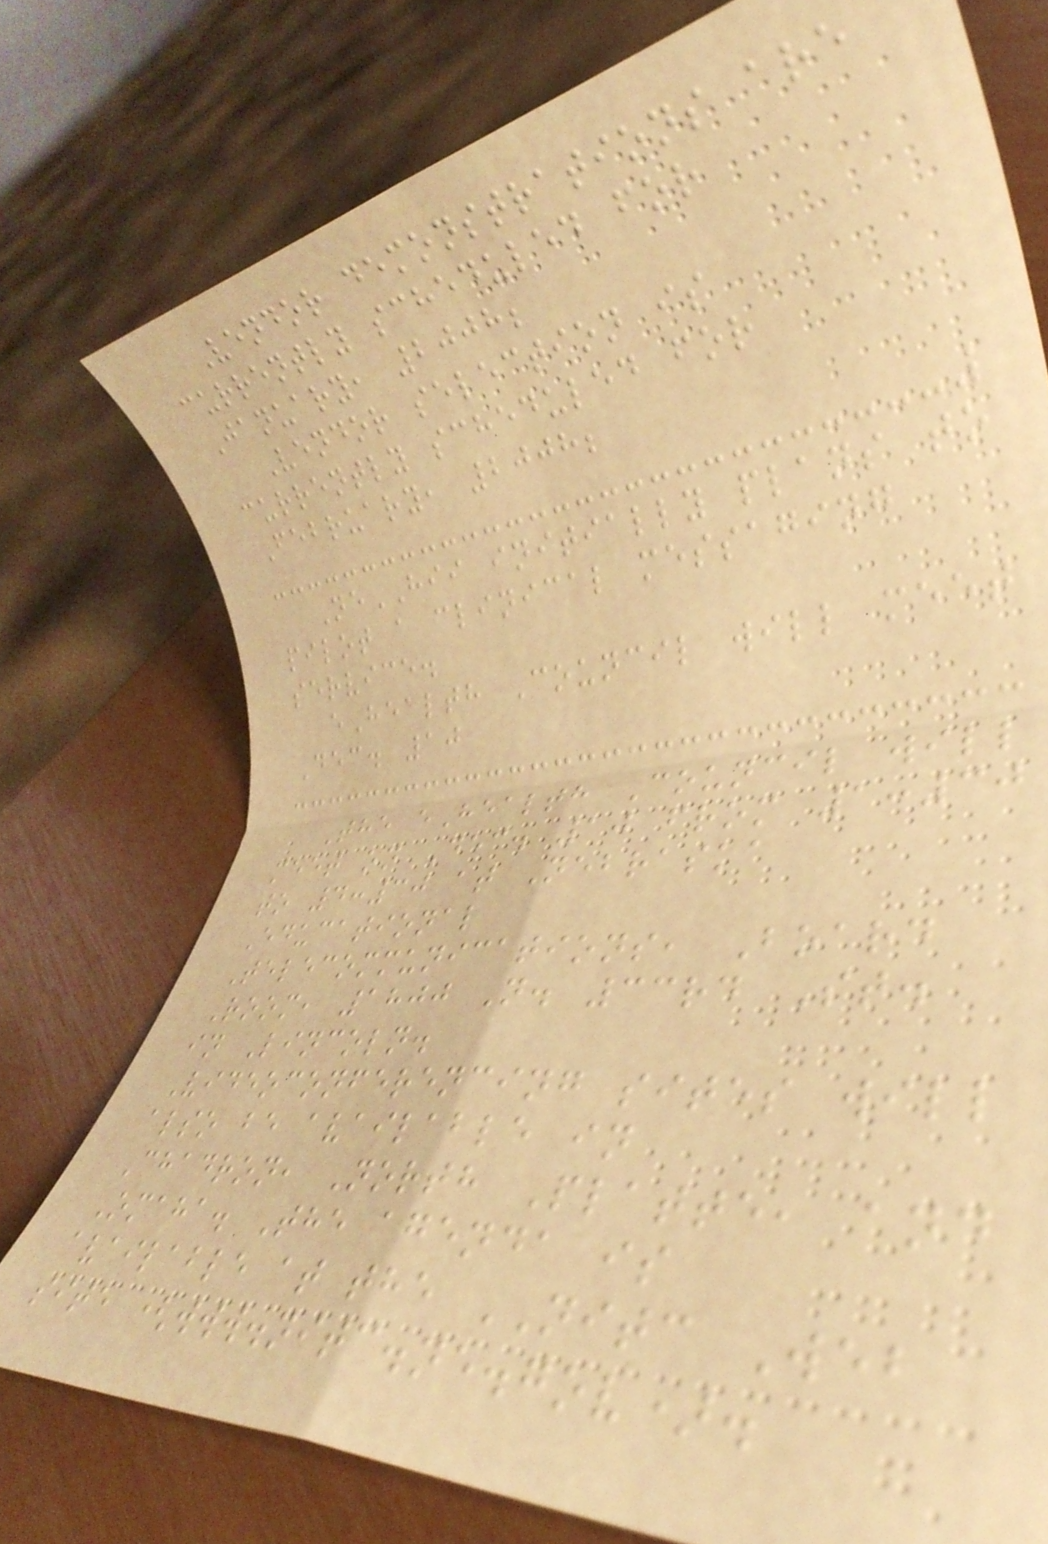Vendor demonstrations are
currently scheduled for
January, 2008;
Vendor selection is
currently scheduled for
February, 2008;
NeHII initially plans to
pilot a clinical messaging
service.
eHealth Council will meet
Dec. 10
The eHealth Council will
meet on Dec. 10 from 1:30
to 4:30 at Nebraska
Educational
Telecommunications, Board
Room, 1800 N. 33rd St.
in Lincoln.
Videoconferencing sites will
also be available in
Chadron, North Platte, and
Omaha. The agenda is
available at the NITC Web
site (www.nitc.ne.gov).
